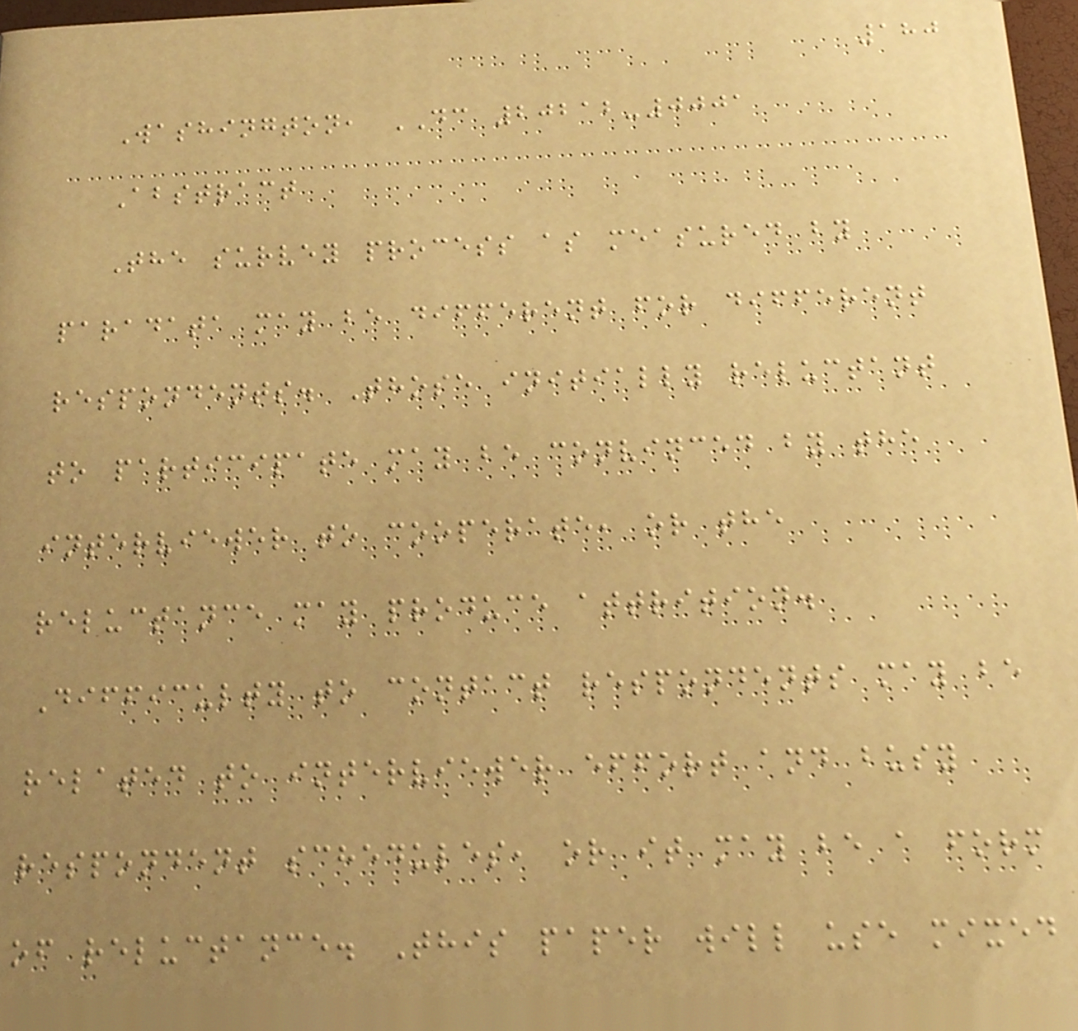180
Washington, DC 20212-0001
Abstract
The survey process as measured by
paradata may be different for different
respondents. Those initially reluctant
to participate may be convinced by the
interviewer to cooperate, or the
reluctance may produce attrition.
Difficulty to contact respondents may be
related to interviewer effort and busy
respondent schedules, or it may be a form
of reluctance. This paper will use mixed
